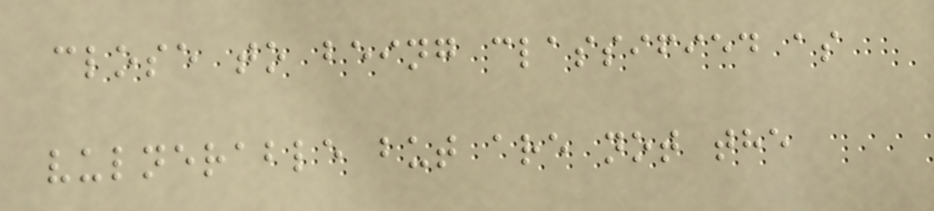close to being classified as
vulnerable but are not the
